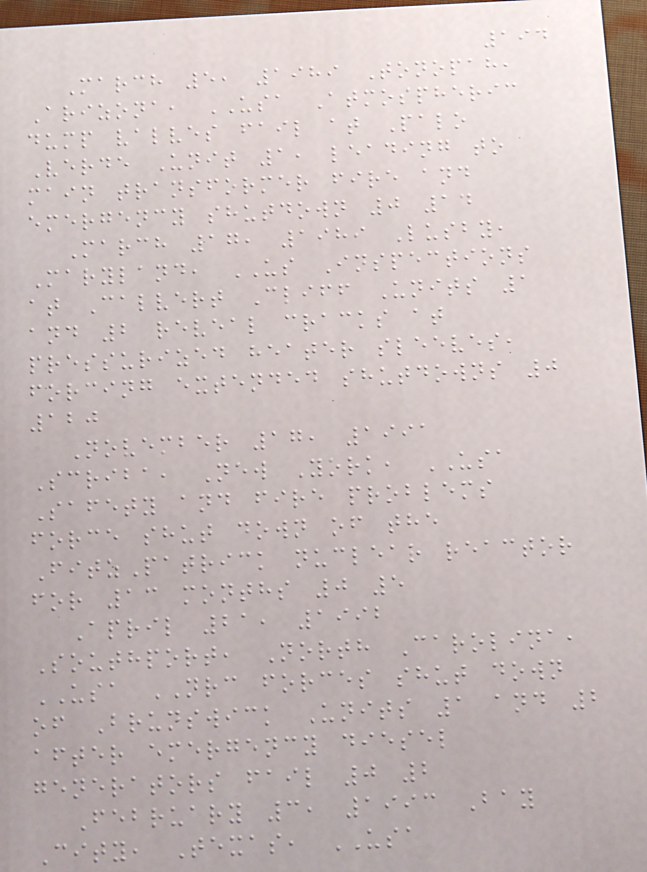194
March 5, 1989 Tonopah,
Arizona, USA Atmospheric
dump valves fail at Palo
Verde Unit 1, leading to
main transformer fire and
emergency shutdown 0 14
March 17, 1989 Lusby,
Maryland, US Inspections
at Calvert Cliff Units 1
and 2 reveal cracks at
pressurized heater sleeves,
forcing extended shutdowns 0
120
November 17, 1991
Scriba, New York, USA
Safety and fire problems
force shut down of the
FitzPatrick nuclear reactor
for 13 months 0 5
April 21, 1992
Southport, North Carolina,
USA NRC forces shut down
of Brunswick Units 1 and 2
after emergency diesel
generators fail 0 2
February 3, 1993 Bay
City, Texas, USA
